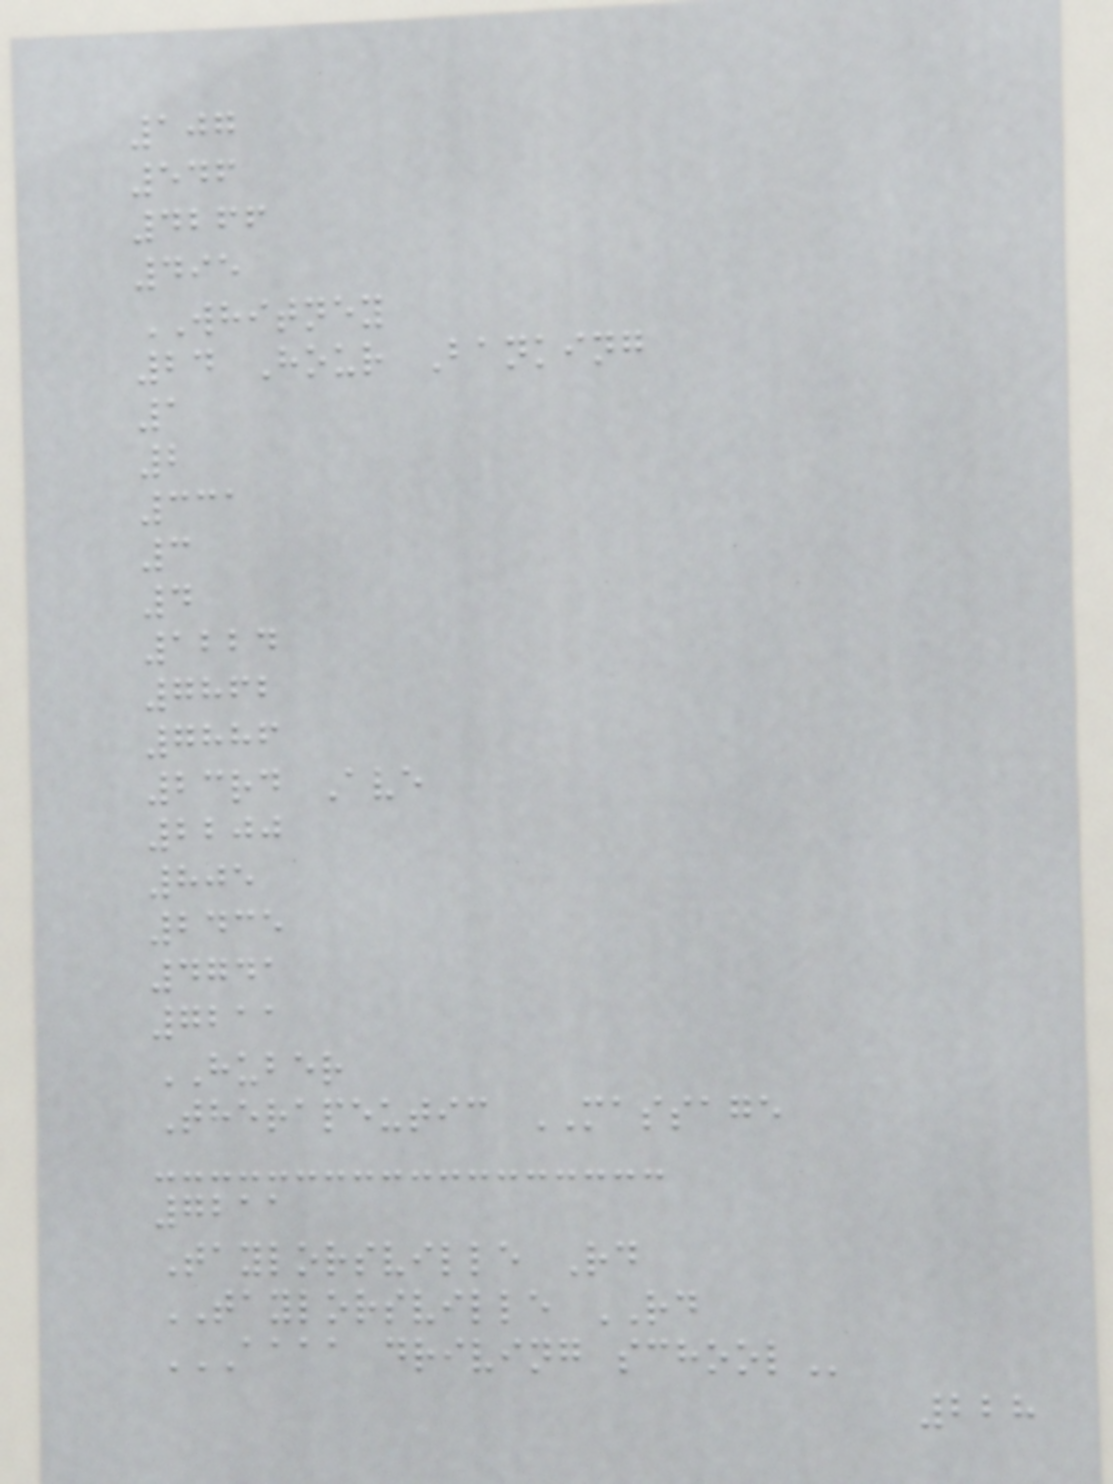107
546
4266
495
WHITNEY
24 Hour Banking
1
2
331
3
4
1224
7862
7886
23rd Ave
2200
805
2435
4741
7211
HUBER
Therapeutic MASSAGE
7211
Taylorsville Rd
TAYLORSVILLE RD
AAAA DRIVING SCHOOL
228
